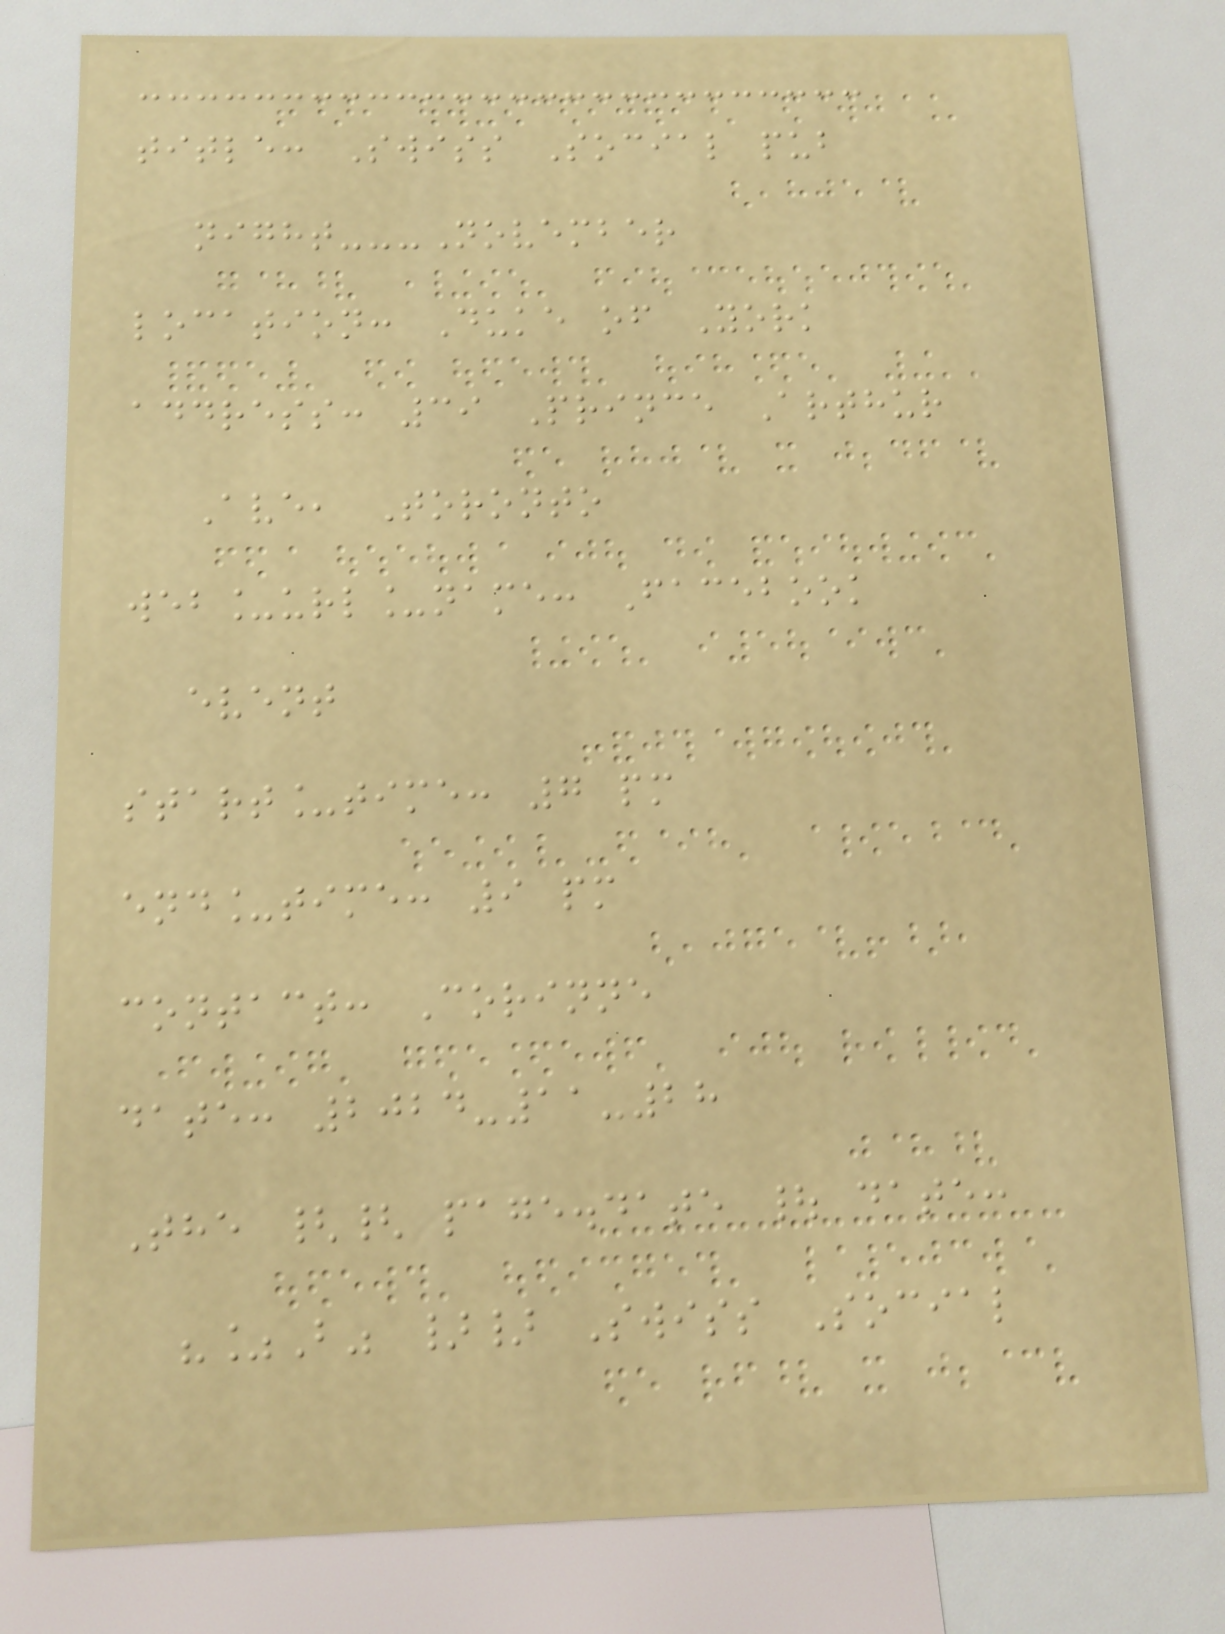title: Swiss Social pub
night---November
location: Duke of York
address: 39 Prince Arthur
Ave, Toronto
web_url_name: Facebook
event
start_time: 7 pm
end_time: 9 pm
contact: Corinne
date: 2024-11-28
The {{ page.date | date:
"%B" }} Swiss Social
